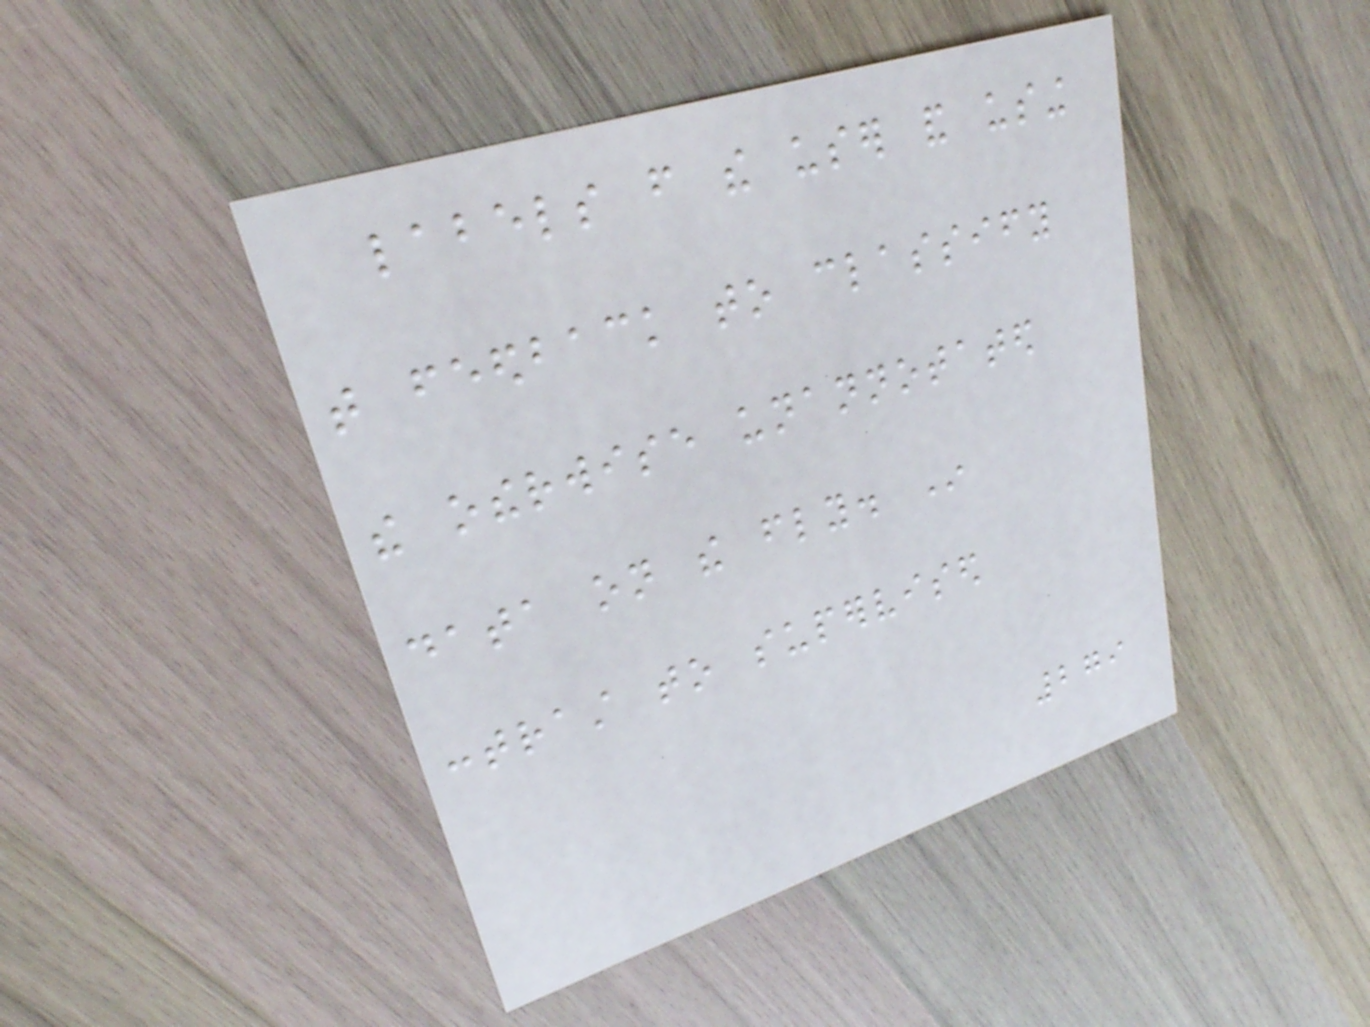labels from the user and using
that feedback to classify
the otherwise unannotated
data on the fly. In
contrast to supervised
279
